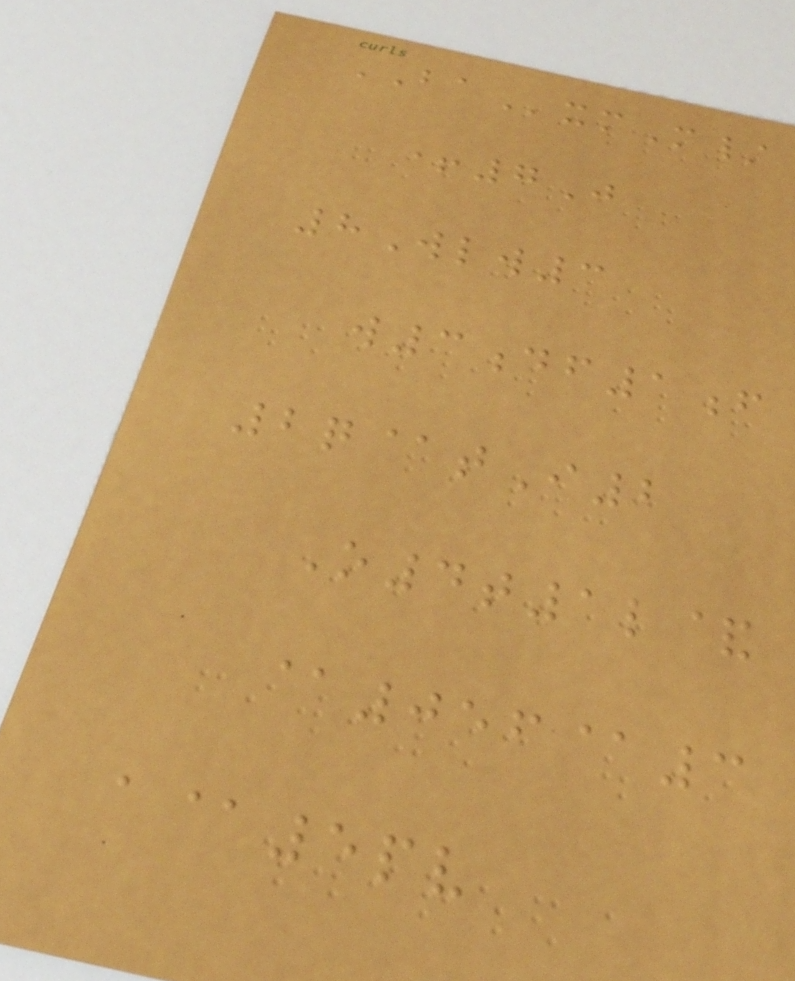BAxmM/
+7J
8Wlw3
w3df1f
2q@tI2
O4t1l&
@056@3
a@5pv
